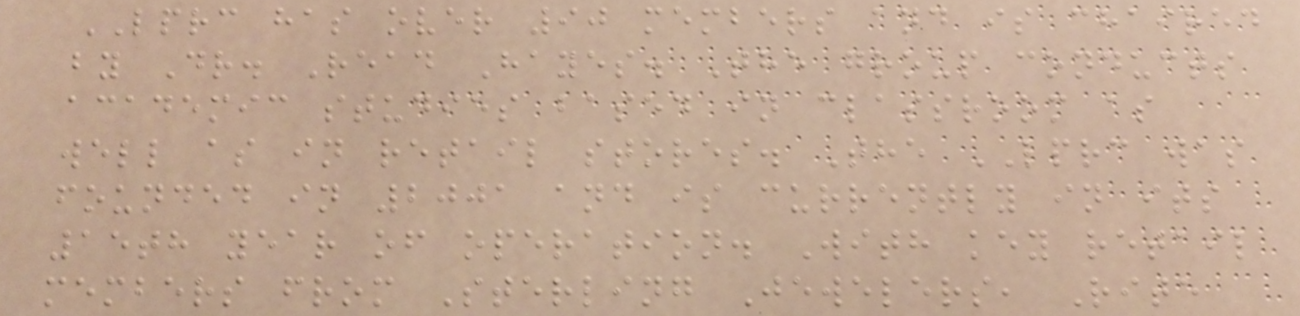LPRC has over 90 members and is chaired
by Dr. Read Hayes. The group conducts
academic studies based in classroom as
well as in retail stores. The LPRC was
founded in 2001 and is currently in its
15th year of operation. With key retail
members from Sterling Jewelers, Rite
